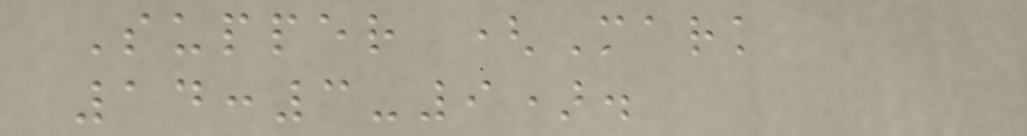Supper (Mark
14:3-9).
